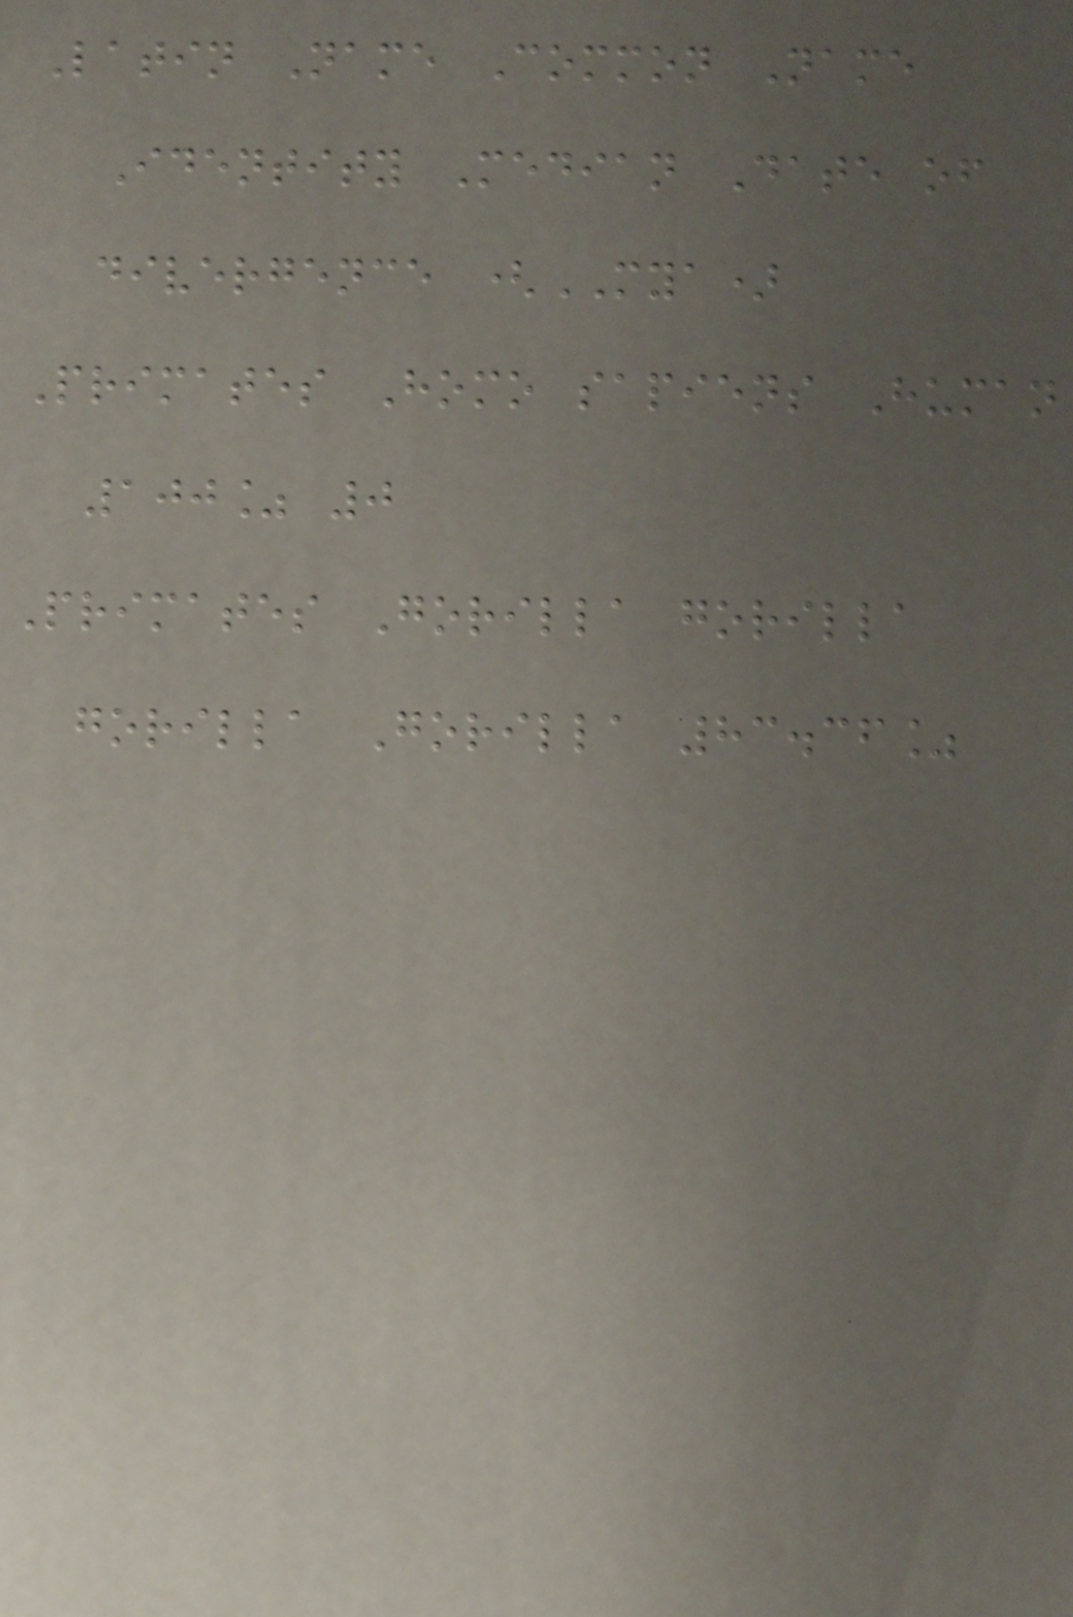Latin Name Common Name
Identity Median Date of
divergence (MYA)
Primates Homo sapiens Human
100% 0
Primates Gorilla gorilla
gorilla Gorilla 83.36%
